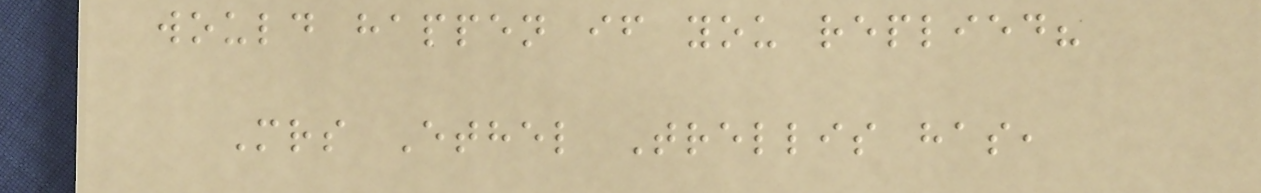would happen if you replied?
Mrs Ethel Trellis has,
